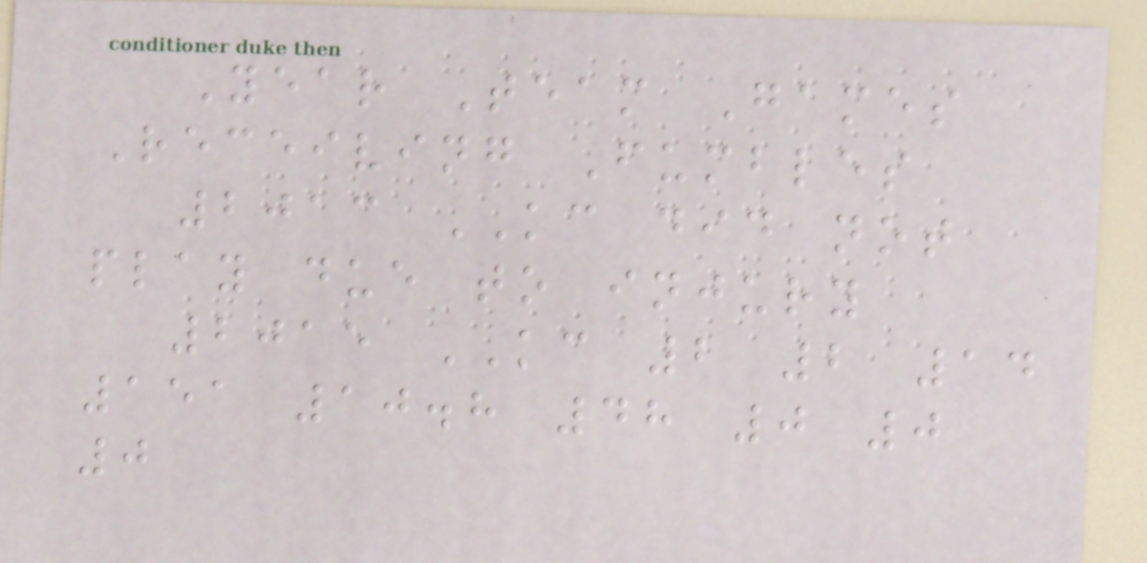Year Team Games
Receiving Fumbles
2013 KC did not
play due to injury
2015 KC 2 2 14
151 10.8 48 0 0
0
